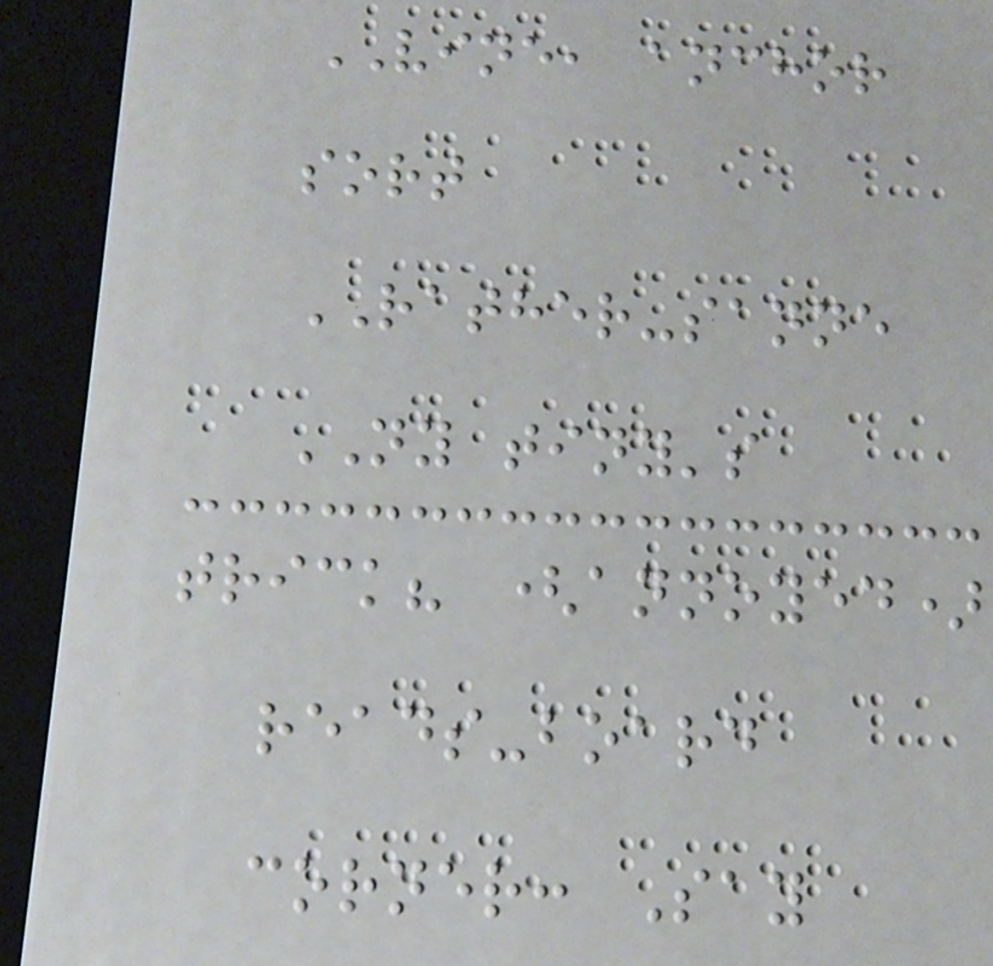VINE, anchor
sort
RATHER-sanne
NY tiny's
trick? (annoyed)
reads-board
corner: Say
